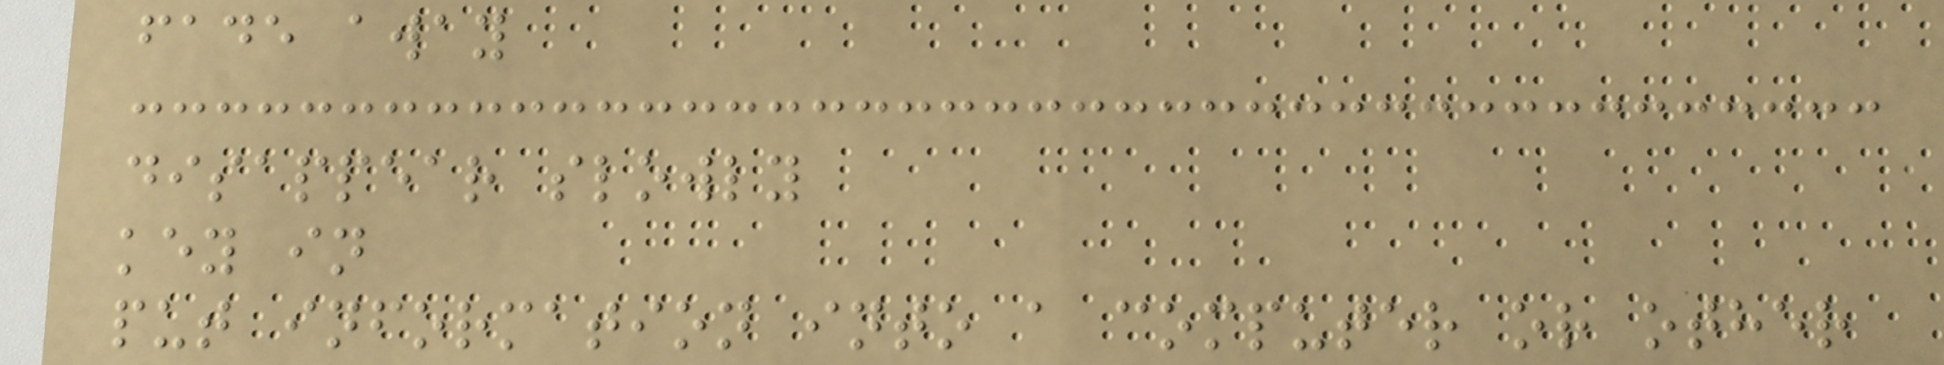fade away
disappear slowly
key in
put information into a computer or other
